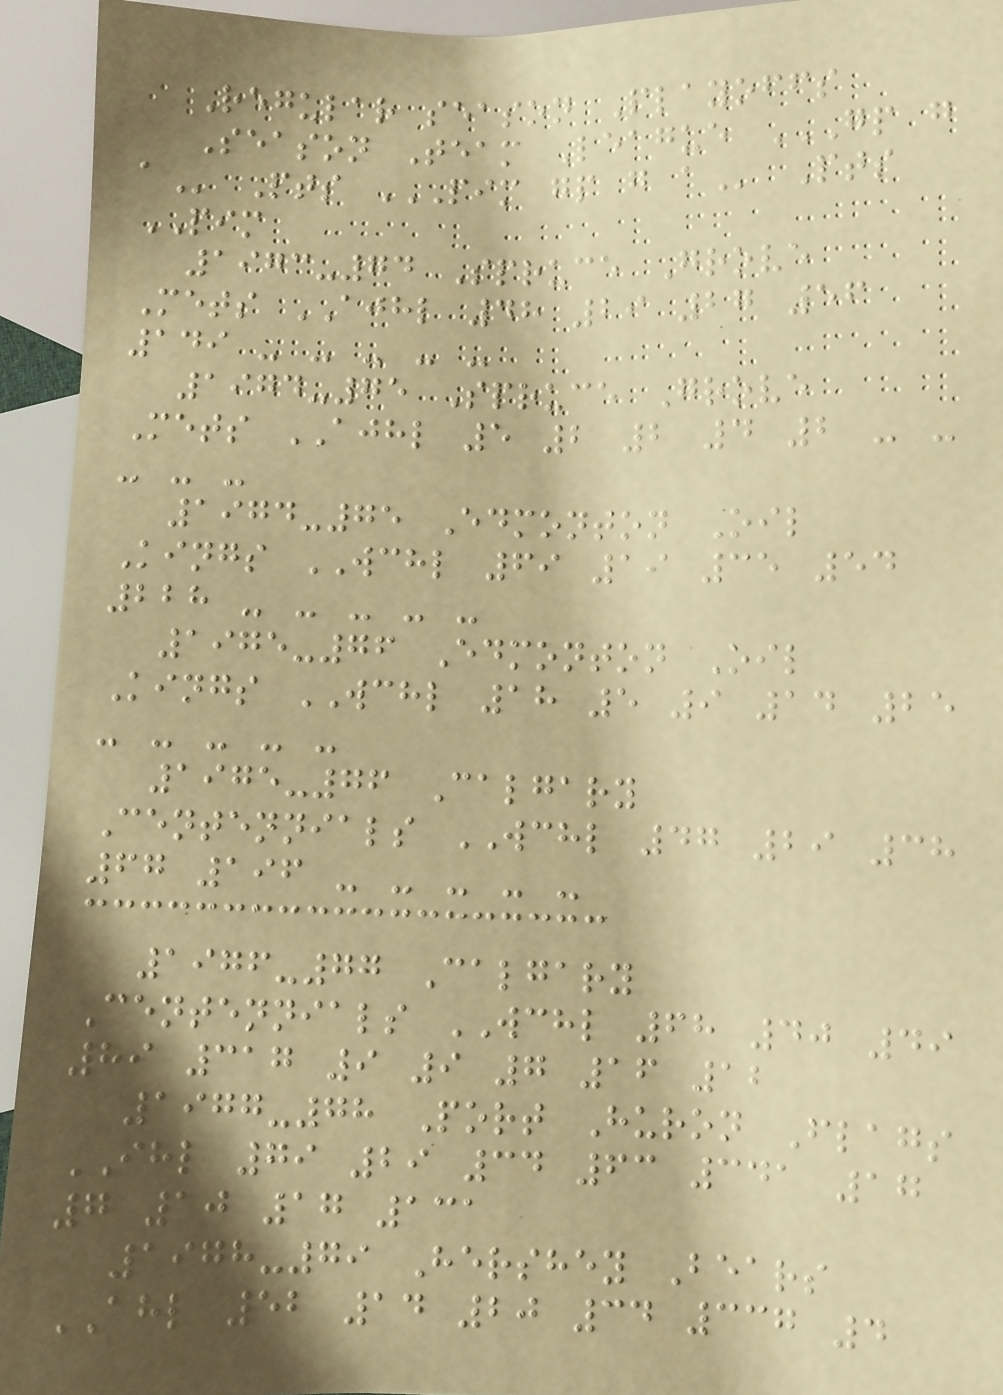Regular season Playoffs
Season Team League GP G
A Pts PIM GP G A Pts
PIM
1973-74 Spruce Grove
Mets AJHL 48 29 27 56
149 - - - - -
1974-75 Spruce Grove
Mets AJHL 5 2 2 4 2 - -
- - -
1974-75 Edmonton Oil
Kings WCHL 69 19 35 54
228 - - - - -
1975-76 Edmonton Oil
Kings WCHL 18 5 9 14 25
- - - - -
1975-76 Calgary
Centennials WCHL 47 29 38
67 196 - - - - -
1976-77 Calgary
Centennials WCHL 68 40 49
89 317 9 9 7 16 12
1977-78 Port Huron Flags
IHL 79 29 34 63 341 17
7 10 17 131
1978-79 Hershey Bears
AHL 52 14 20 34 337 4
